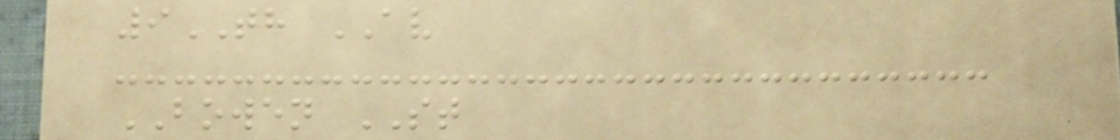9TH AV
BOWEN ST
